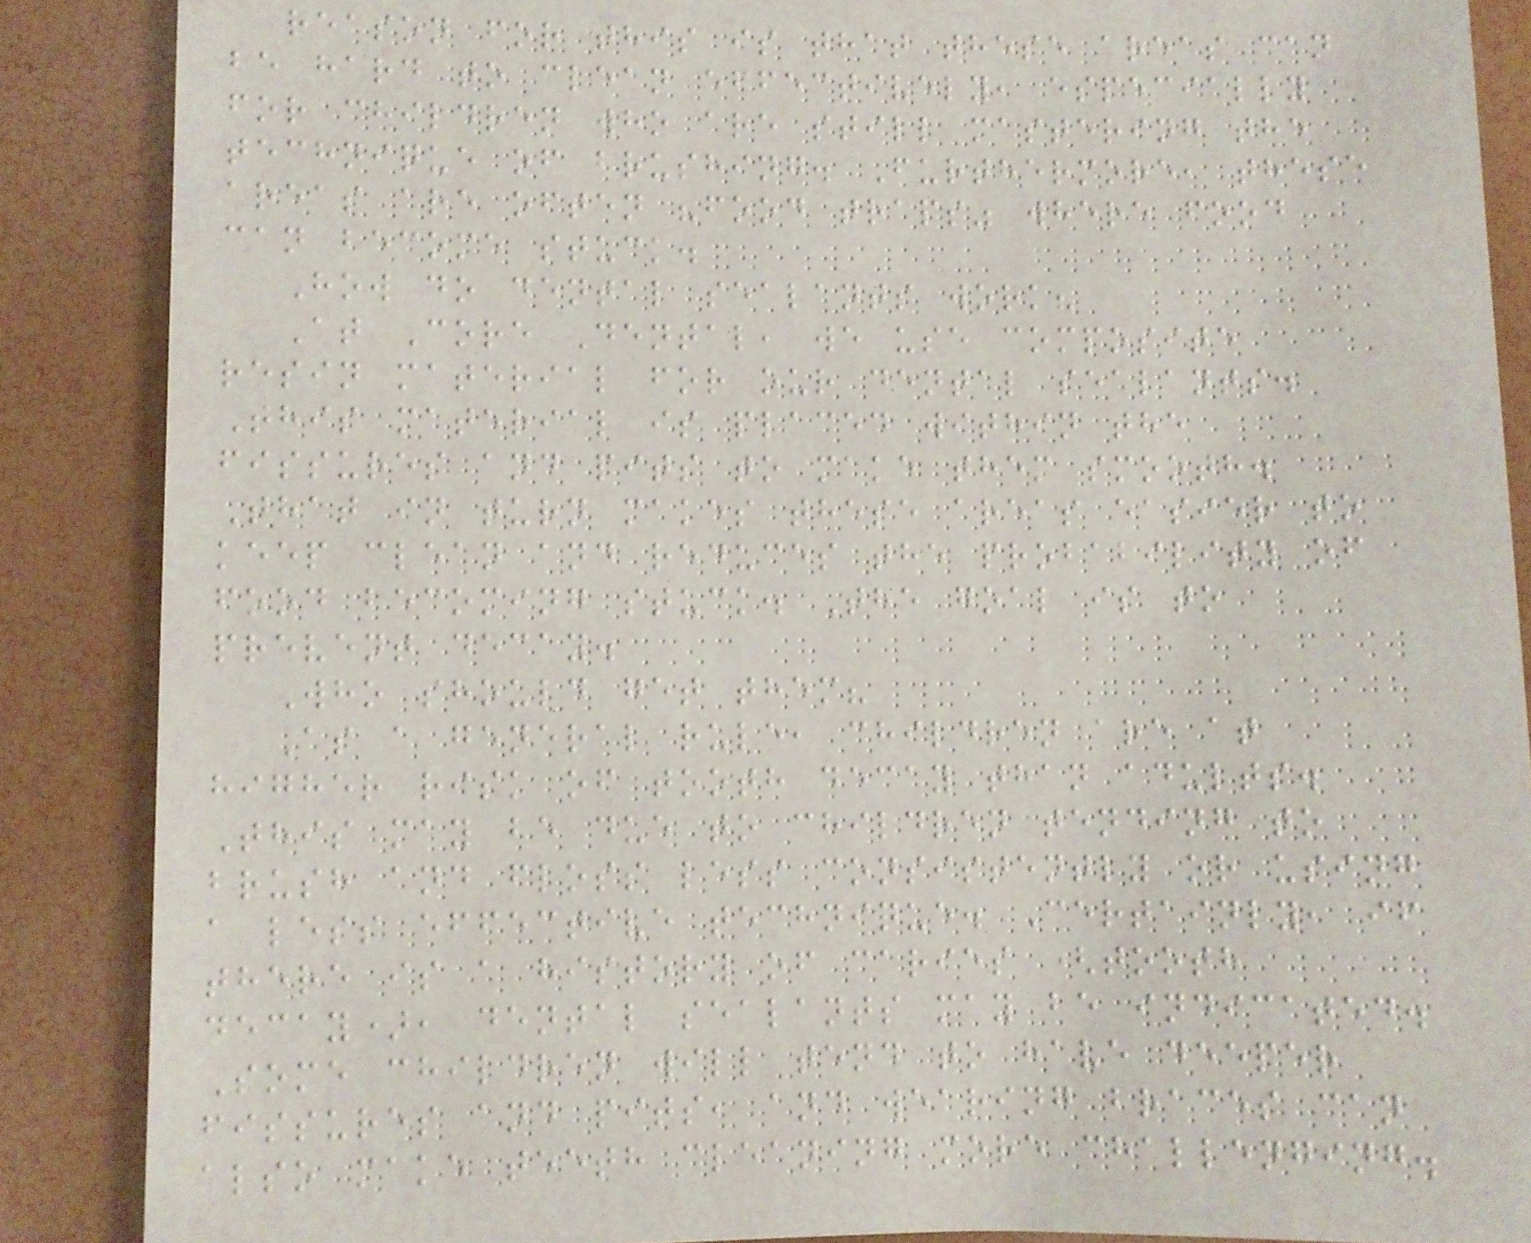reason for this is that these areas can
be hard to clean effectively, especially
for children who are still mastering the
technique of brushing. Furthermore, these
areas are often "food traps" where food
can become stuck.
How do dental sealants work?
At Core Dental, we use composite
resin material for our dental sealants.
This material is placed within the
fissures and pits to make them smooth.
That in turn makes these areas easier to
keep clean and reduces the probability of
food becoming stuck. The goal is to
prevent decay.
Who should get them?
As a general rule, children are at
higher risk of tooth decay than adults.
This may be due to children tending to
brush and floss less consistently or using
a less effective technique. Certainly, if
there is a history of caries (tooth
decay), dental sealants may be indicated.
Some children will tend to have deeper
fissures and pits, and wearing braces can
also make teeth cleaning more challenging.
